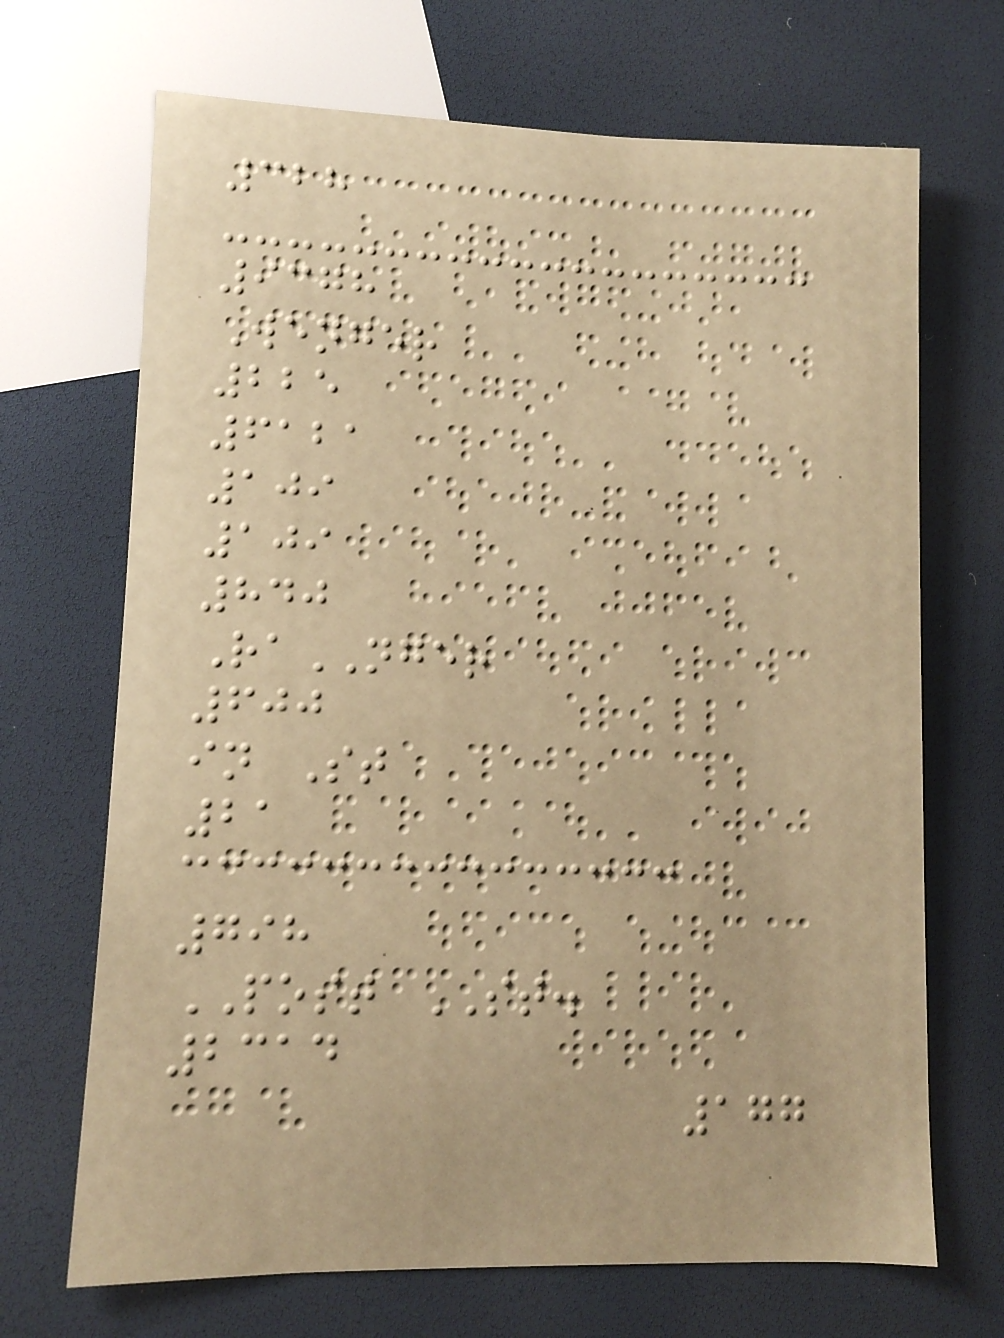328
9378
Wenger
225
6121
109
109
840
RaNGER
600
in St
21
798
POST ST.
2314
177
